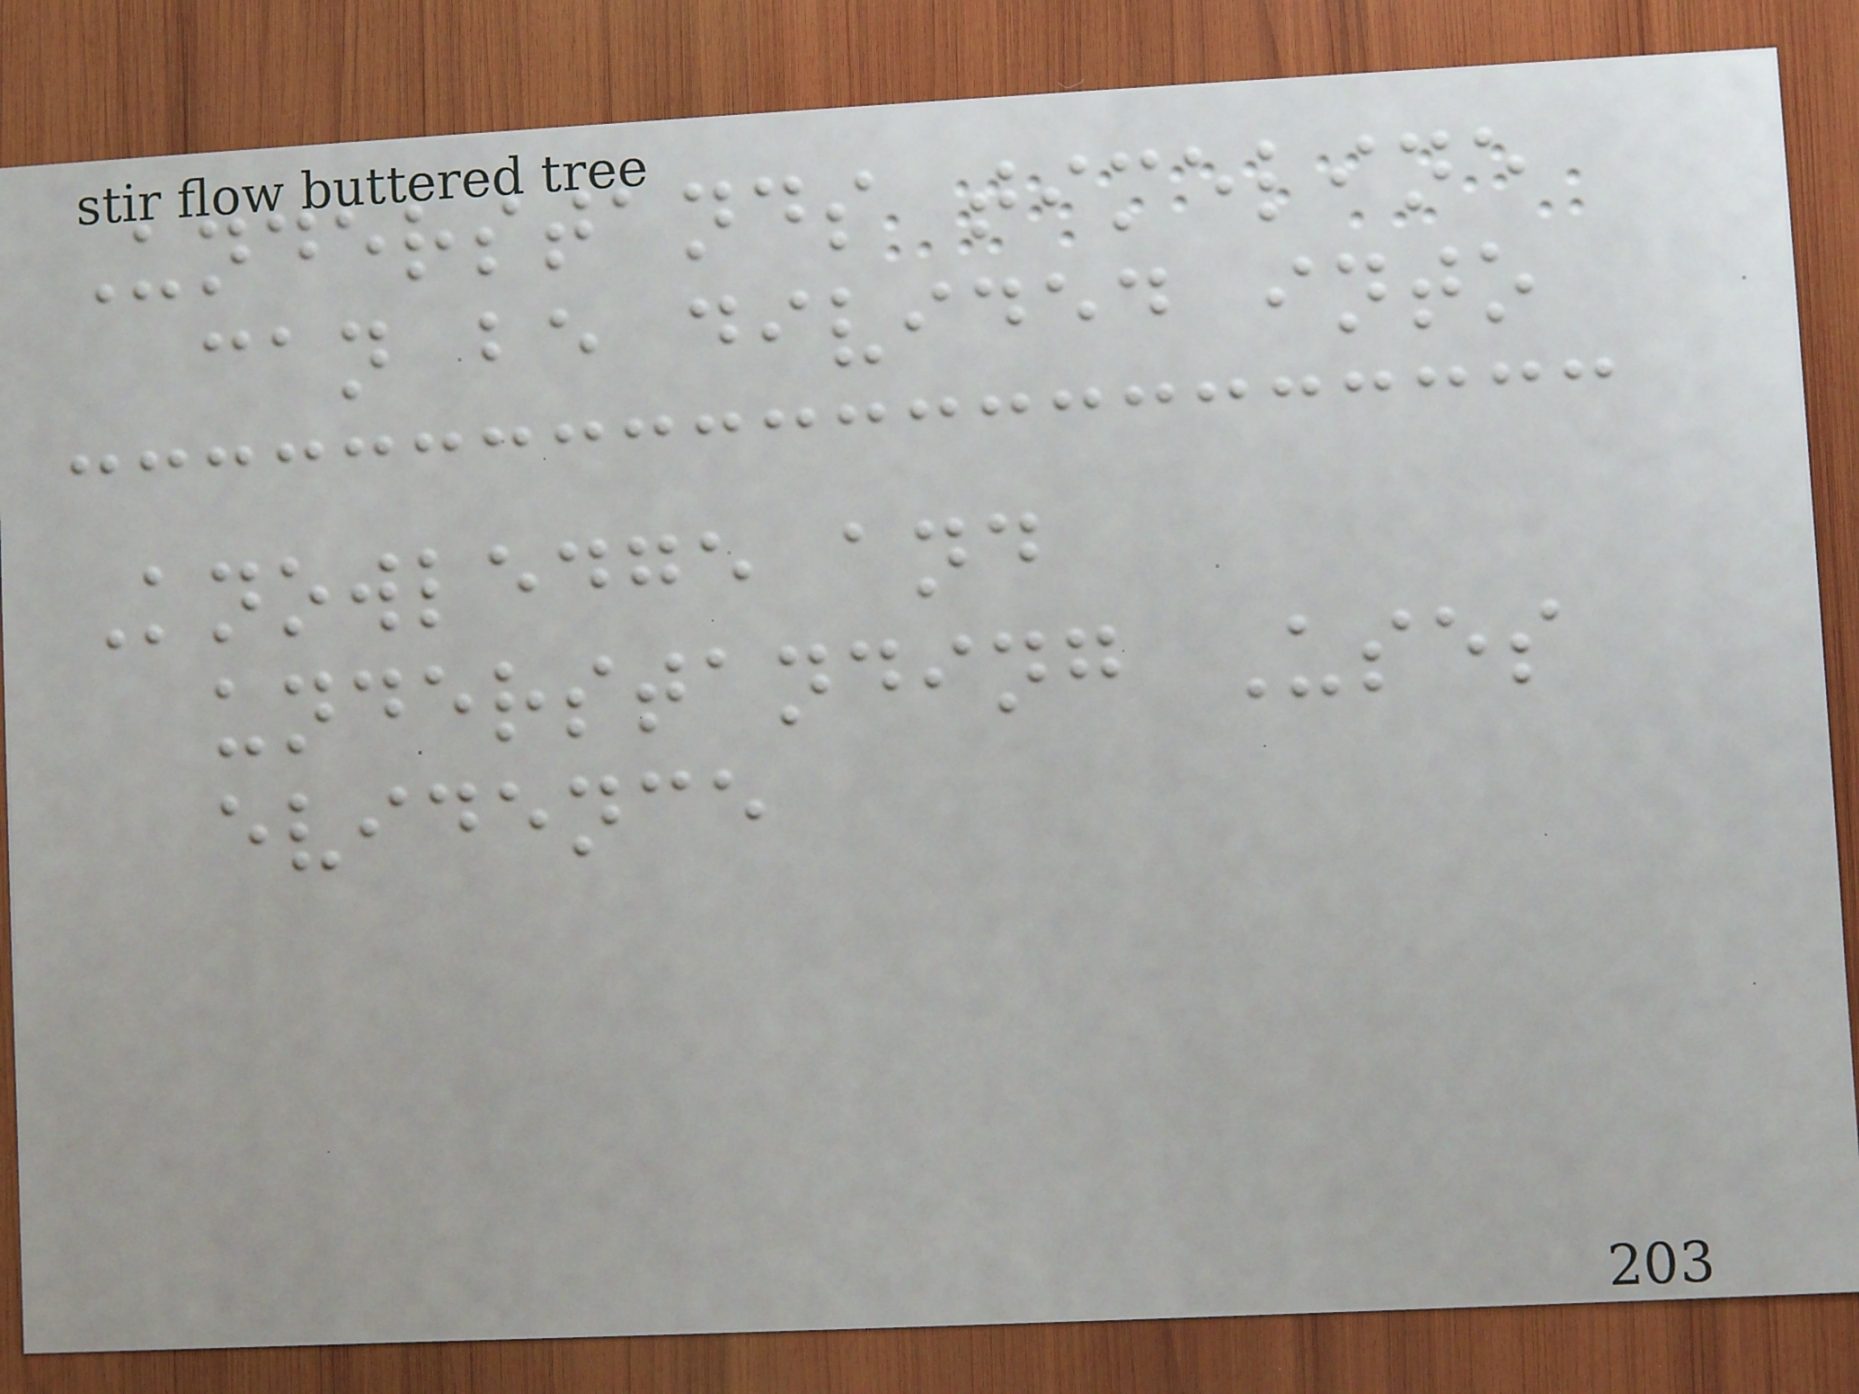Understands timeline
can be divided into
Knowledge and
understanding Uses
evidence
